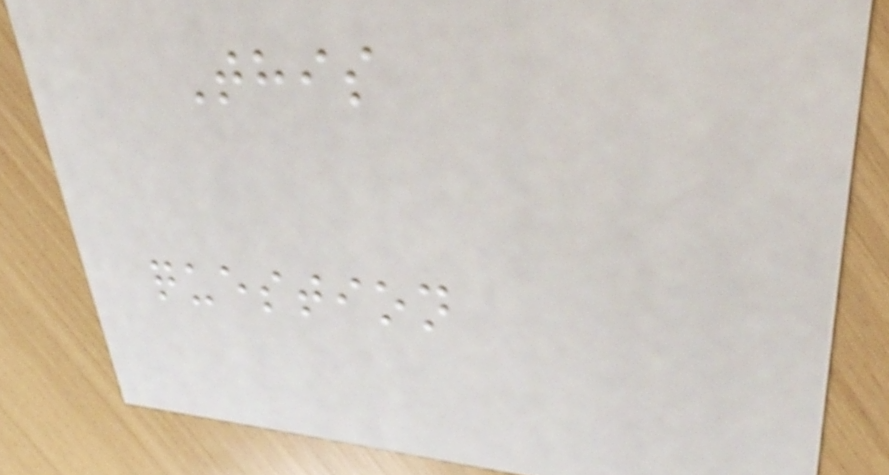This
question
